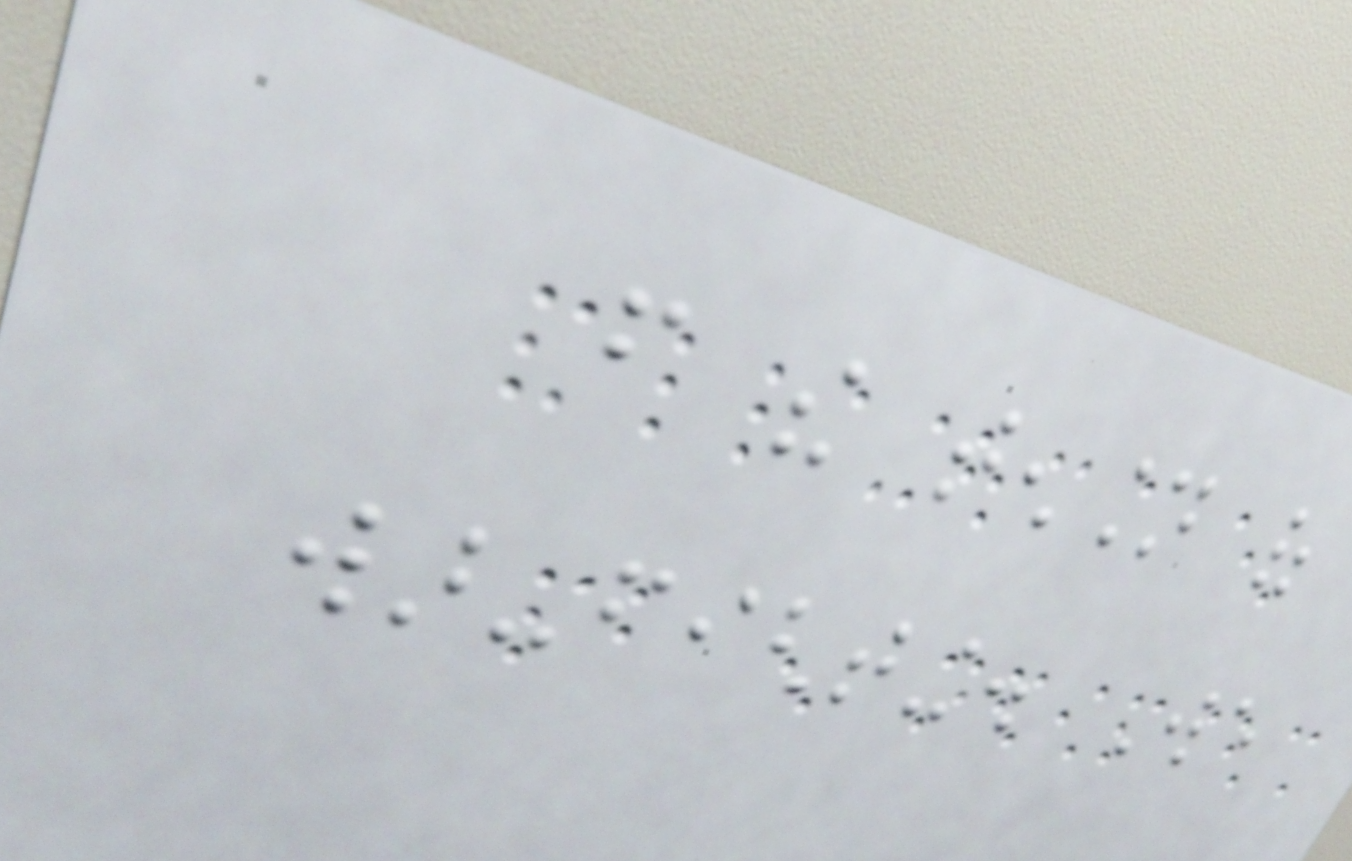from the tension of
war-fighting. We
